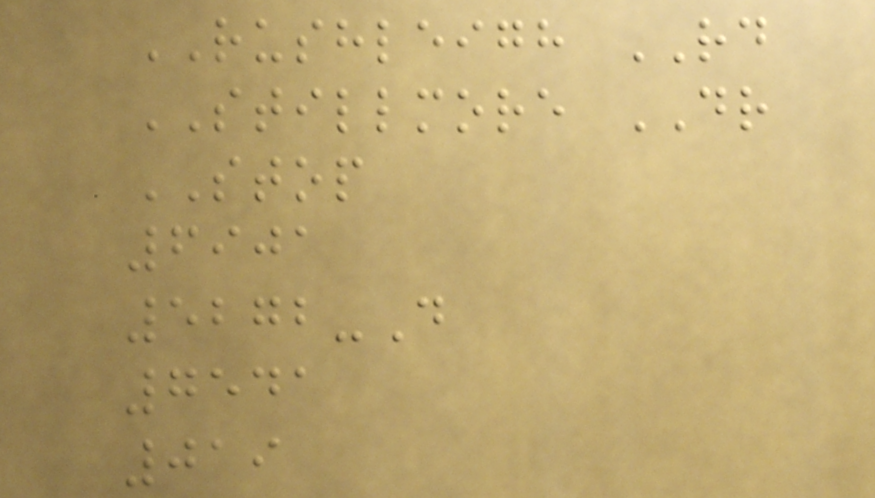RUSHLEIGH RD
STILLMORE DR
STOP
6901
5272-D
7541
019
